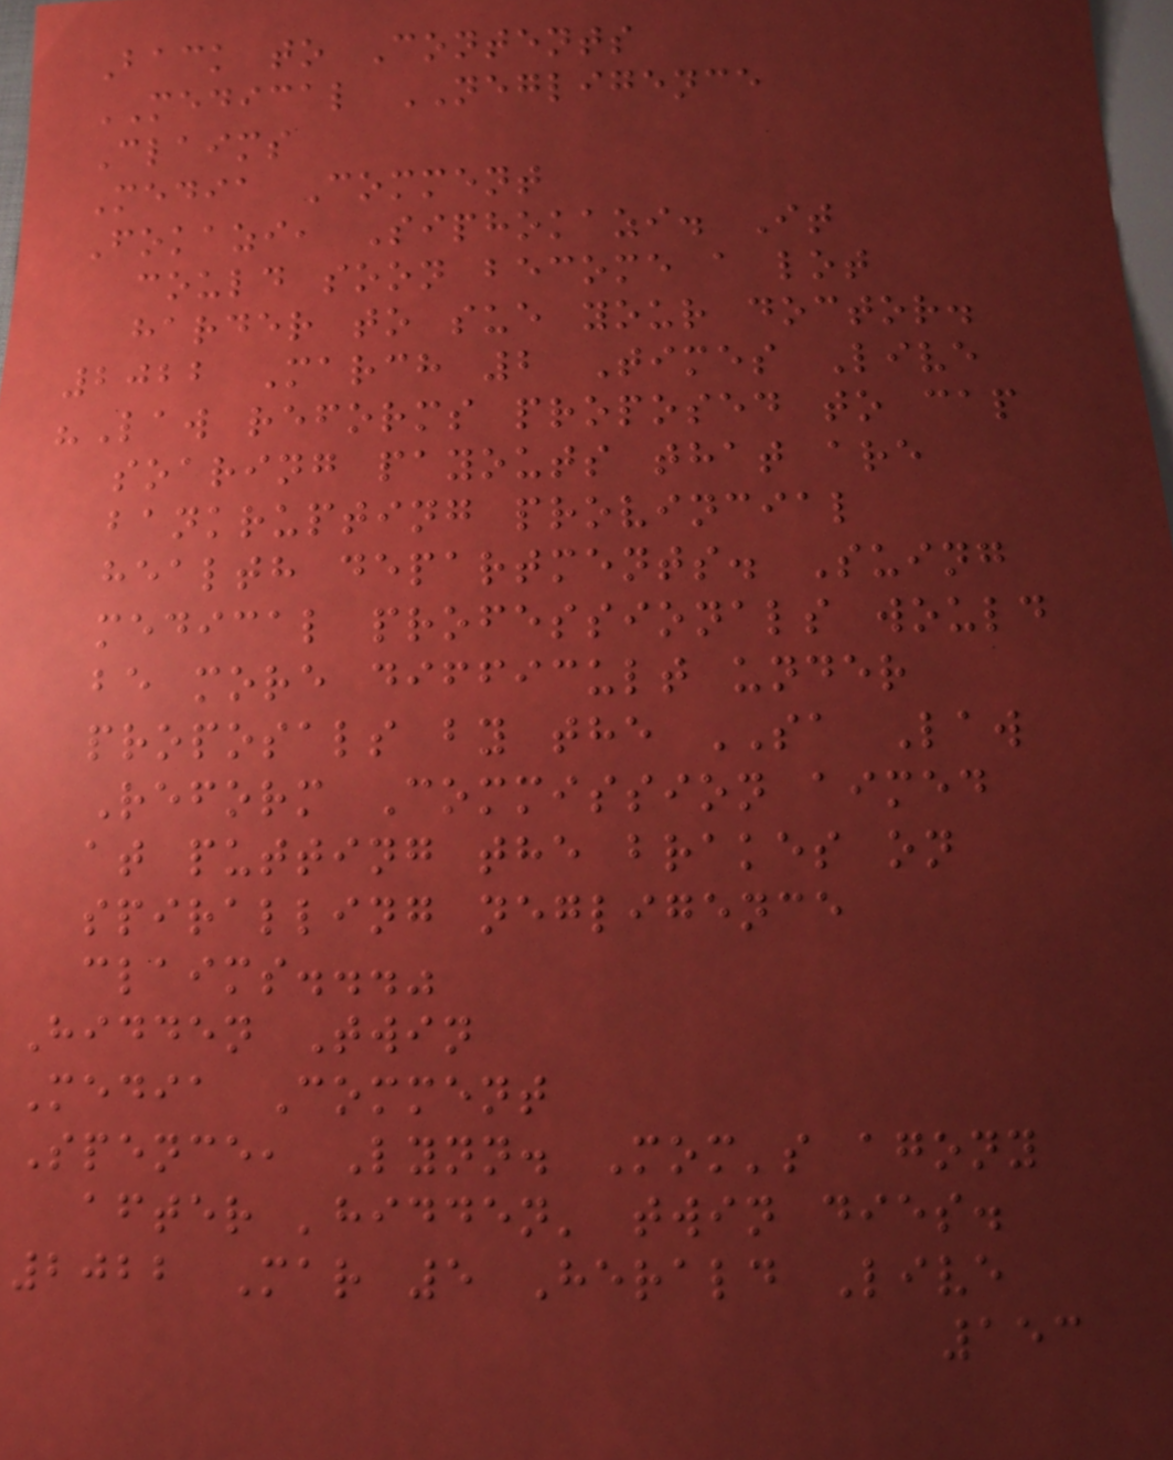Back to Contents
MEDICAL NEGLIGENCE
Claims
Media Comment
Fokazi, Siphokazi. It
could soon become a lot
harder to sue your doctor.
2022 March 2 Times Live
"Law reforms proposed to cap
soaring payouts that are
bankrupting provincial
health departments. Suing
medical professionals would
be more difficult under
proposals by the SA Law
Reform Commission aimed
at putting the brakes on
spiralling negligence
claims..."
Hidden Twin
Media Comment
Spence, Lynn. Mom's agony
after 'hidden' twin dies.
2022 Mar 5 Herald Live
153
